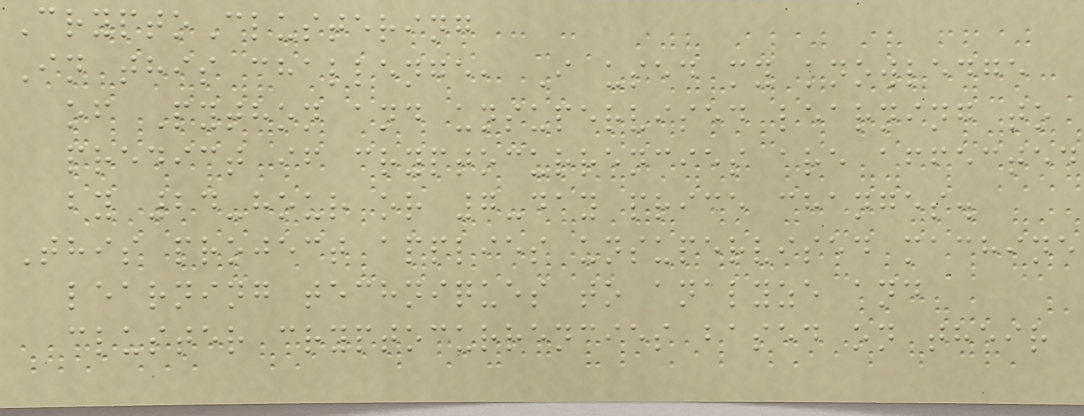CryptoClustering
In this challenge, I used my knowledge
of Python and unsupervised learning to
predict if cryptocurrencies are affected
by 24-hour or 7-day price changes.
This project applies unsupervised machine
learning techniques to analyze and
cluster cryptocurrencies based on their
